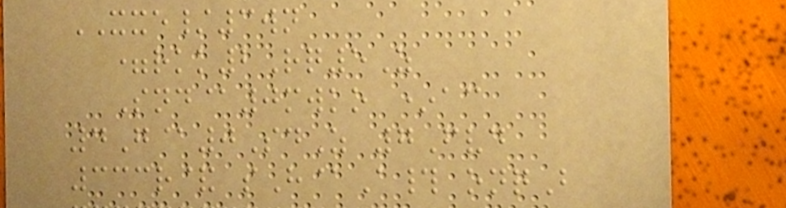XXE/3wn
=rkk2Rq5Z
Snd@0mwko *ac
4G@0SdZ 7Fvd
333r& sH@A# onqB
